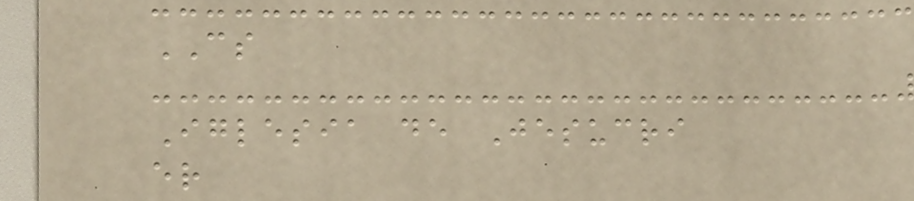CS
Iglesia de Jesucri
er
